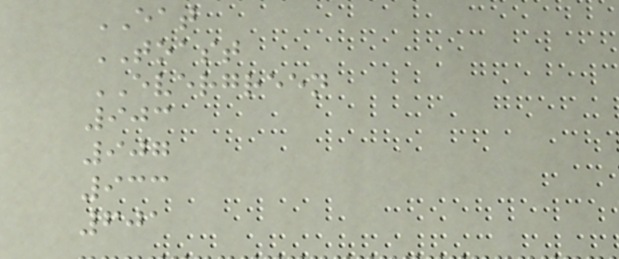EAT
TOAST
EVERGREEN
903
907
933
601
